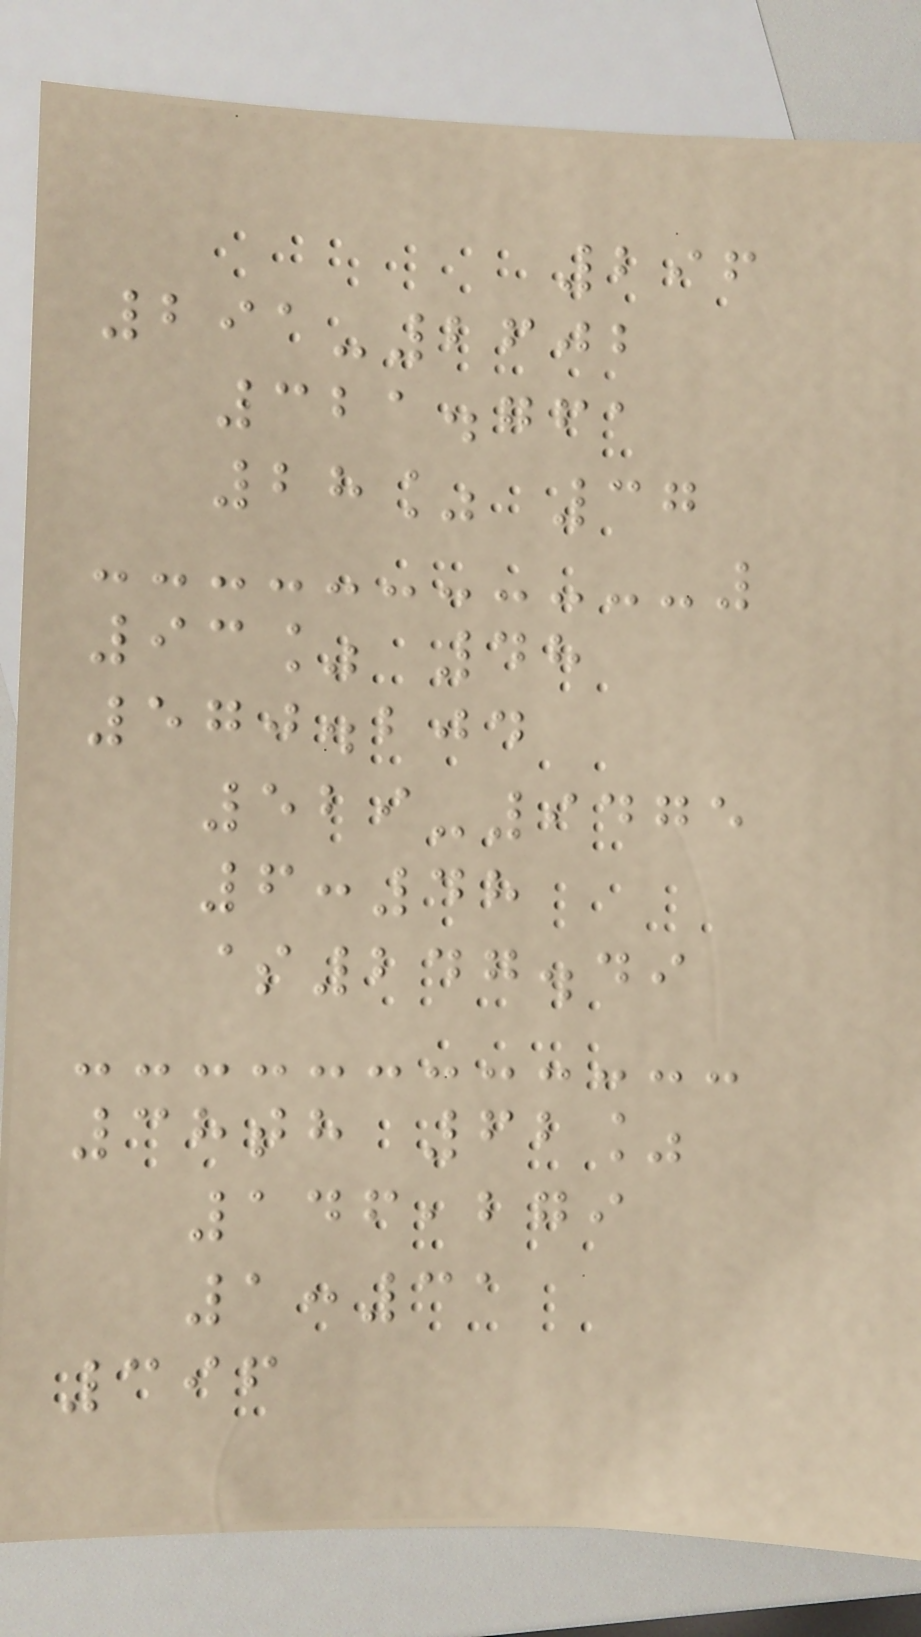296
291-2602
321.761
28% 37
93% 48
570.204
529-9475
6:48
$247.49
38th 62%
146,279
1:31
396
